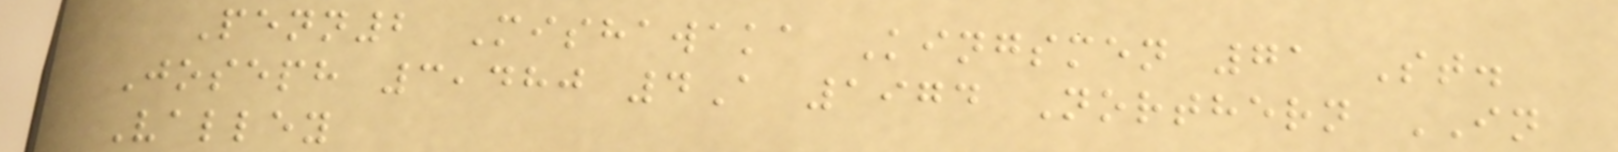Penn2 Mishawaka Kingsmen 71 St.
Joseph 3,480 4A 1974 Northern IN
Valley
